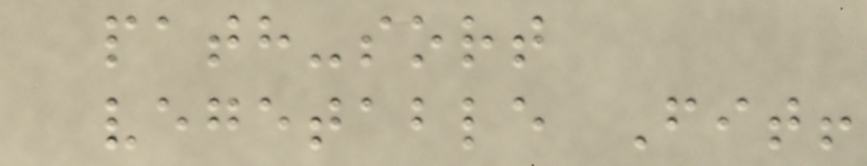path-sort
vegetable Fit!
